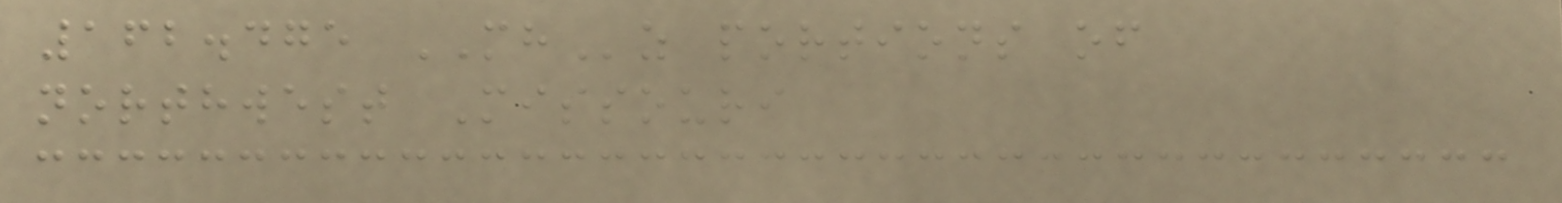162.475 MHz portions of
northwest Missouri
